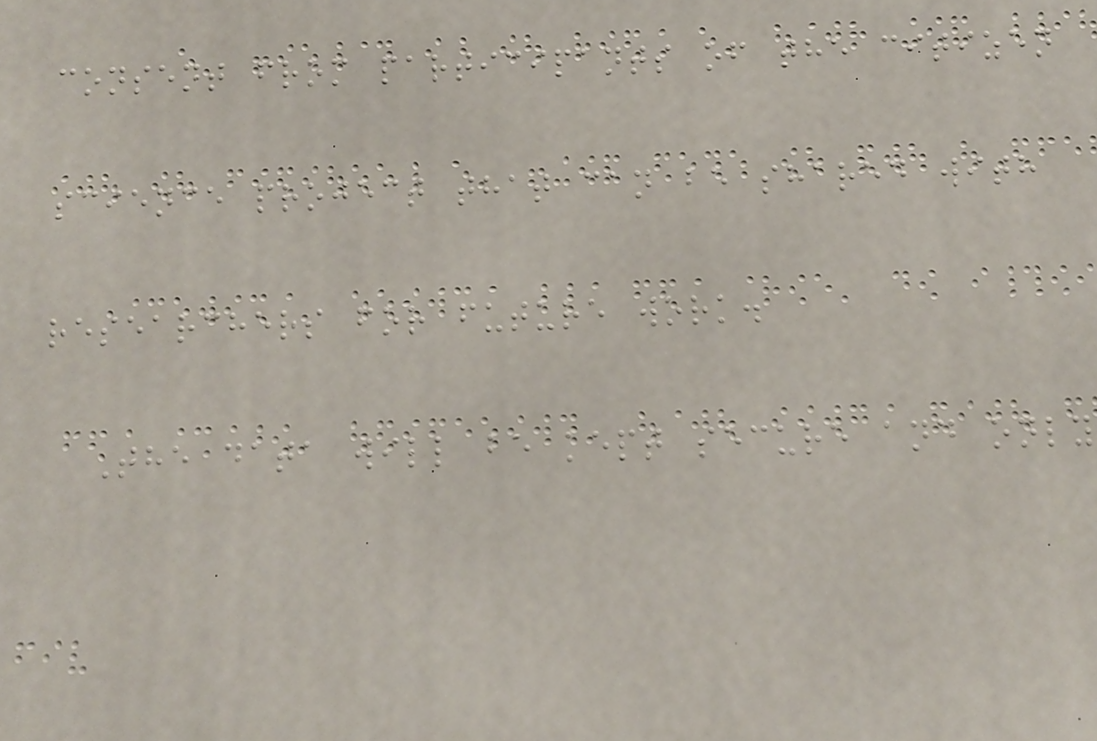consent from participants of the citizen
science project that can be shared with
researchers for future work.
The data will be kept secure and only
